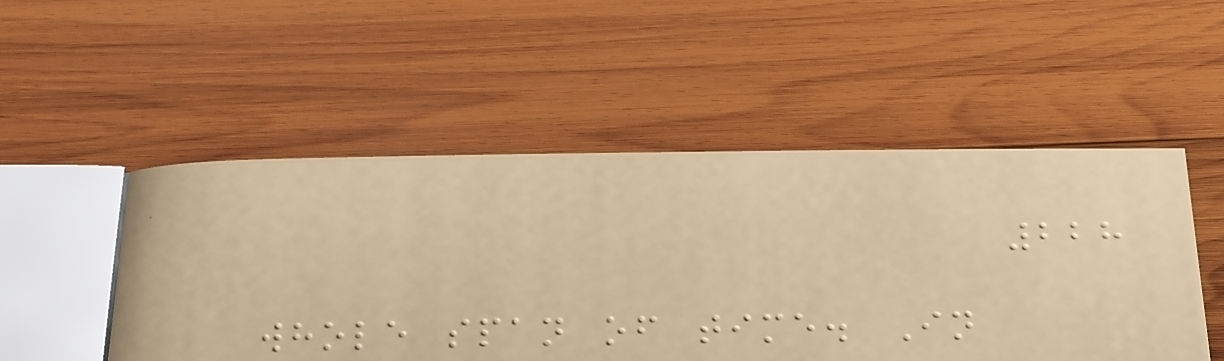228
whole span of time. In
